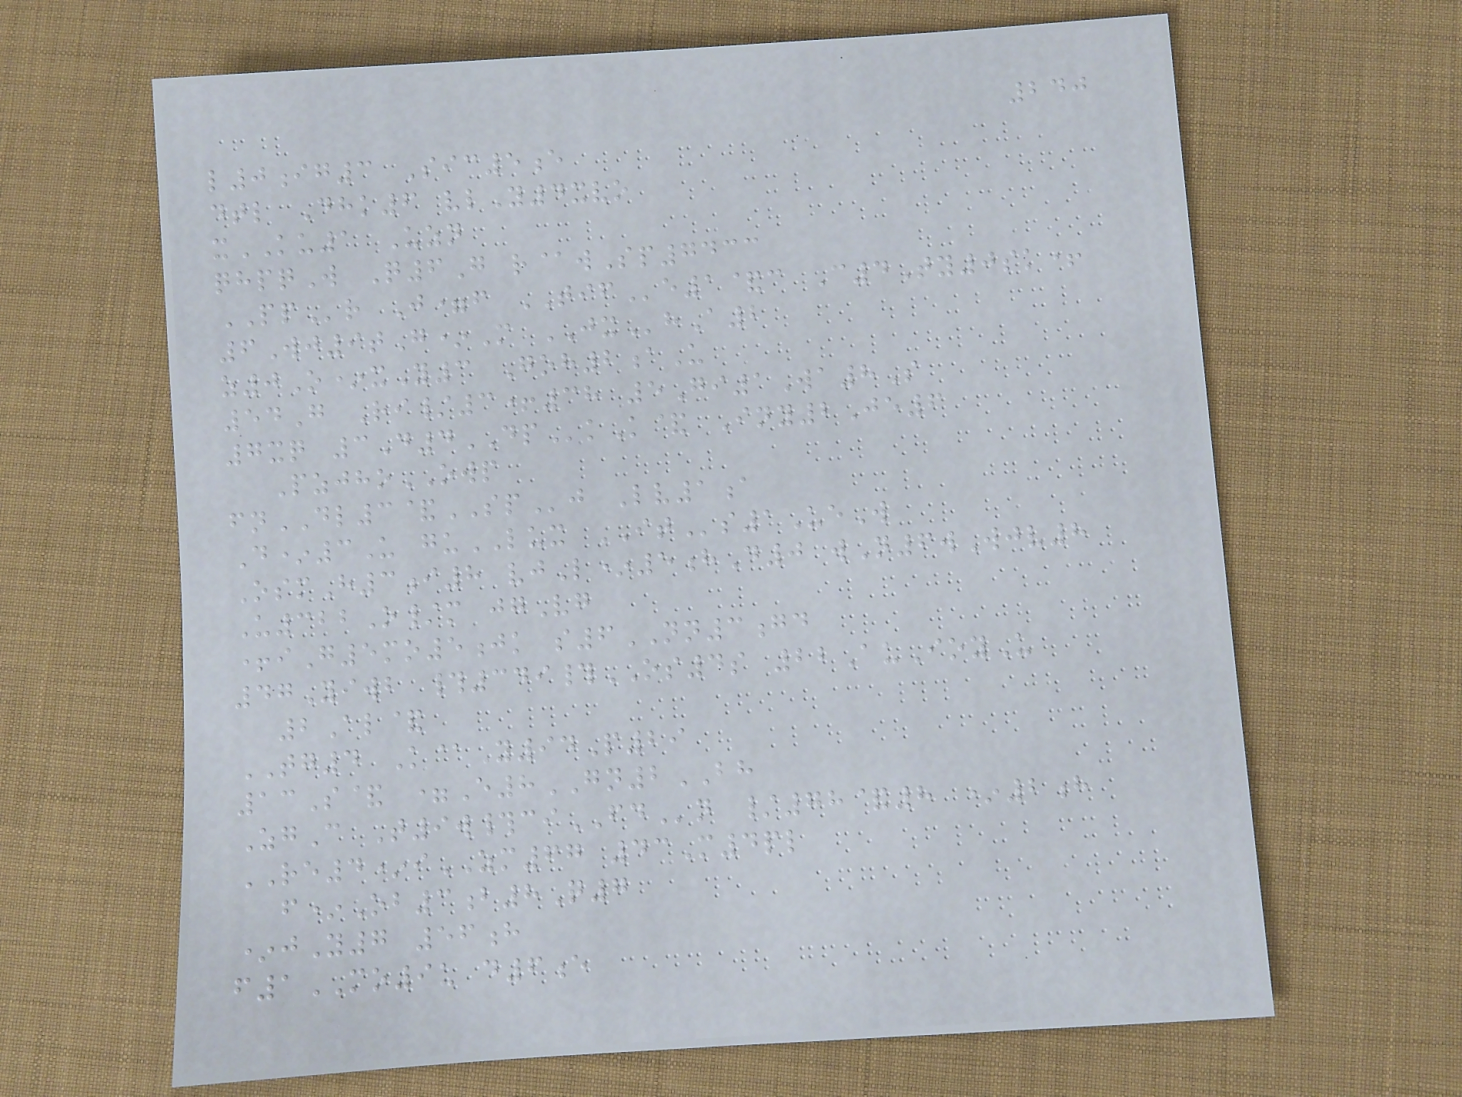240
l0ig3 Sic5e
dtl Dhk6 vlY4xvo
xKU1 Uzn
qhpqW Q6G r@wSp7433
PPr J=f TIFe1&c C4Ty0sk+
6Wj9tG*M JXhA2
z0O*xY3 Goh2aU
54G Ri/3+38 5Gi1Wa8S
7xq 3D4DPkK& Iny2Je6
PzjhoOWP
fnDL3&SPj Lv1a
D*3U guLUX ITs1UeW
OsmH3i8 vjL*5hD0 wN6wWjv8
U322O/m jgVg
+iG5mo5jk s6NN3gd
47Yiwb #349#OS4s 22AuIoyU
2Al&
TG4 K@Y94P29
13S& =E8GN2BH
ZgC T9w#ciFDn /78&8 *2h
RE4*iZM67 43M4pl
f*Ob3b8Q7
*jY7 56h
f1MO9u d6e
